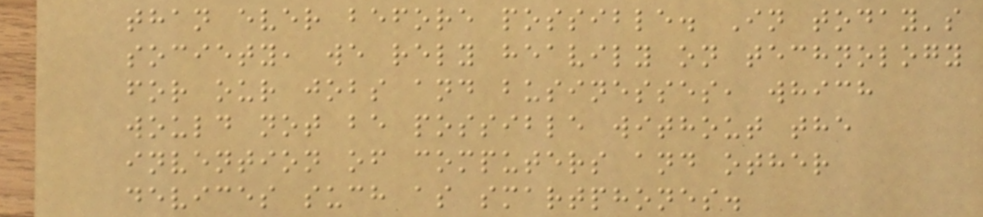than ever before possible. In today's
society, we rely heavily on technology
for our jobs and businesses, which
would not be possible without the
invention of computers and other
devices such as smartphones.
